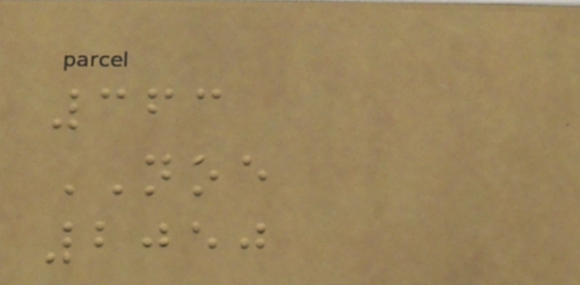363
NOE
2050
